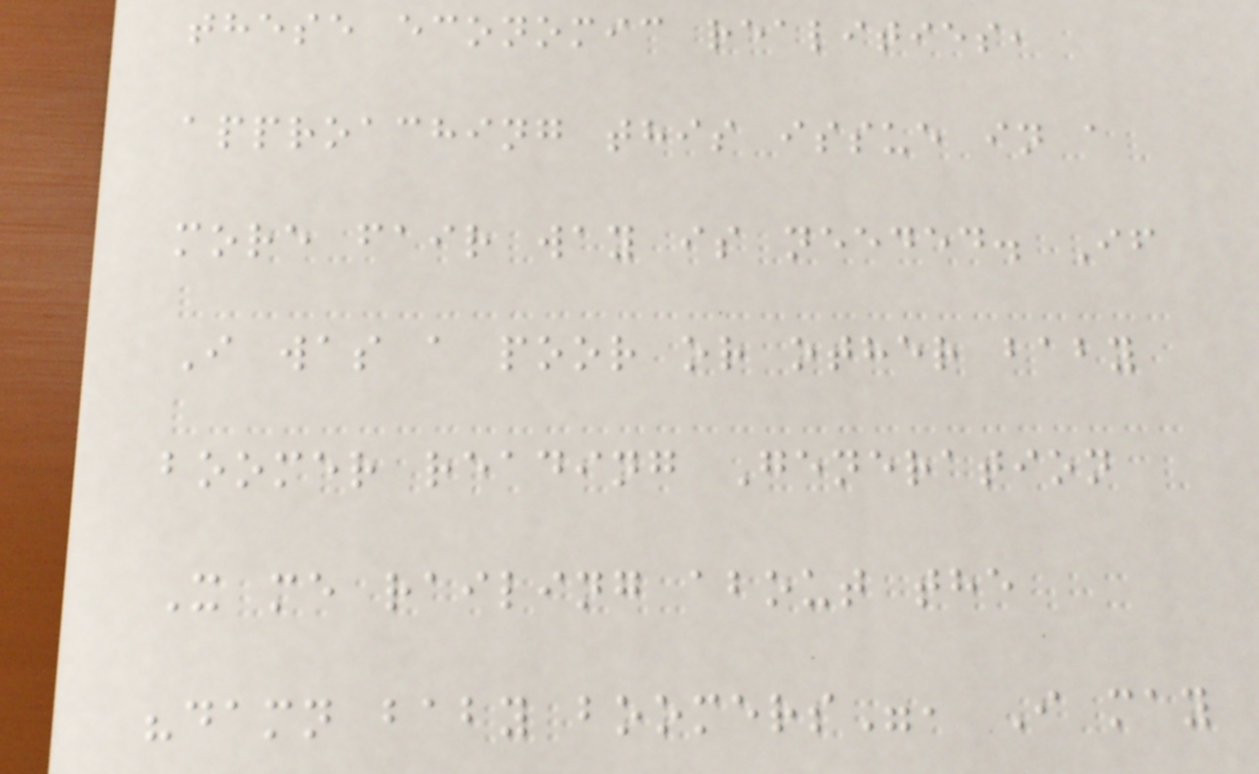these economic realities,
approaching this issue in a
more fair way is needed. If
I was a poor or other baby
boomer reading Generation
X me railing about the
"damn baby boomers", I may
